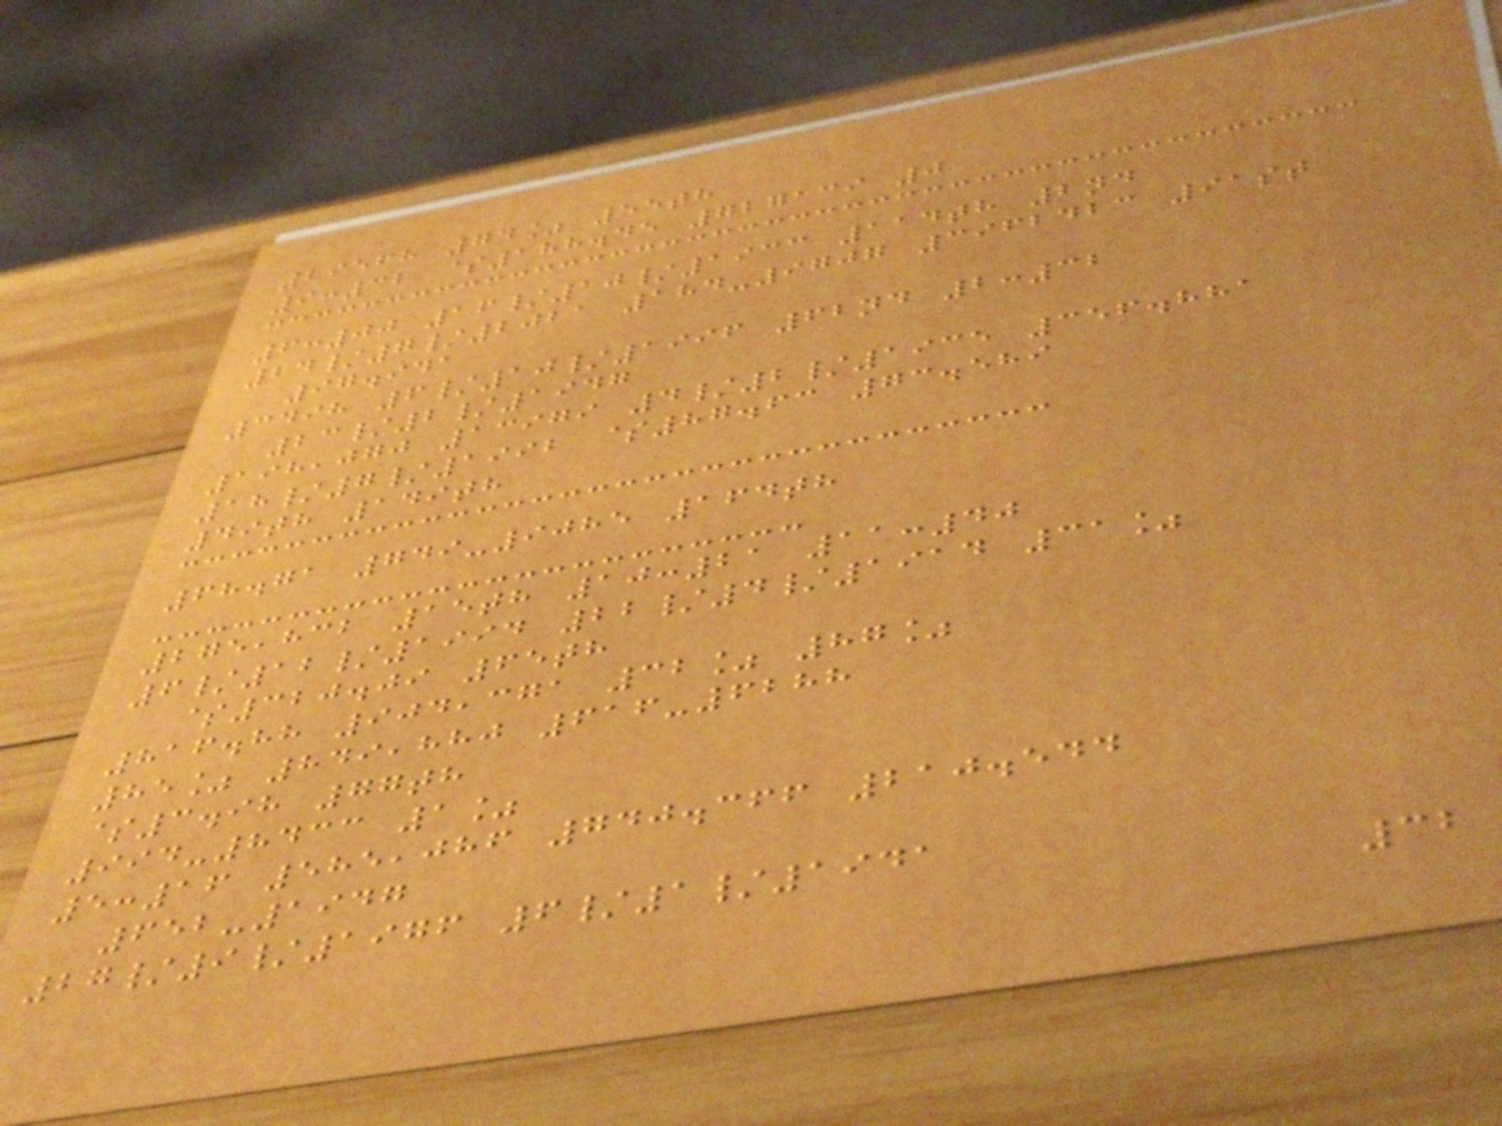29568 74% 55th
9:32 $188.45 727139 0
6:00 16/10/1933 114th 2nd
24/7/2021 184-9707 3962423 91st
97.941
3498 6/10/1996 62nd 2:32
23/2/1947
198,070 13979 4/2/1935 356.881
18/7/1992 $87.63 73.589
49th 149th
68.71 749-9085 164th
275,832 15th 10:21 11:40
6/12/1994 22/4/1914 31%
$320.09 65th
816.88 904,371 32% 87%
85% 849,880 616-6288
$3.98 77th
994-8433 1%
5:16 585,086 740.366 210.544
652-1947
27/9/1976 6/1/1941
32
